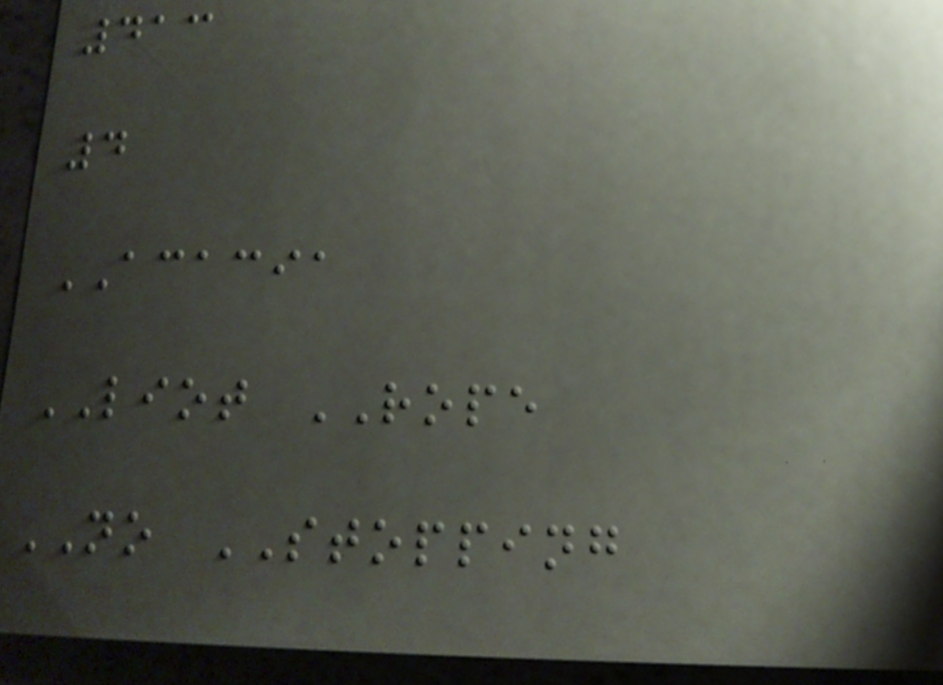413
4
ACACIA
LIOT ROPE
NO STOPPING
